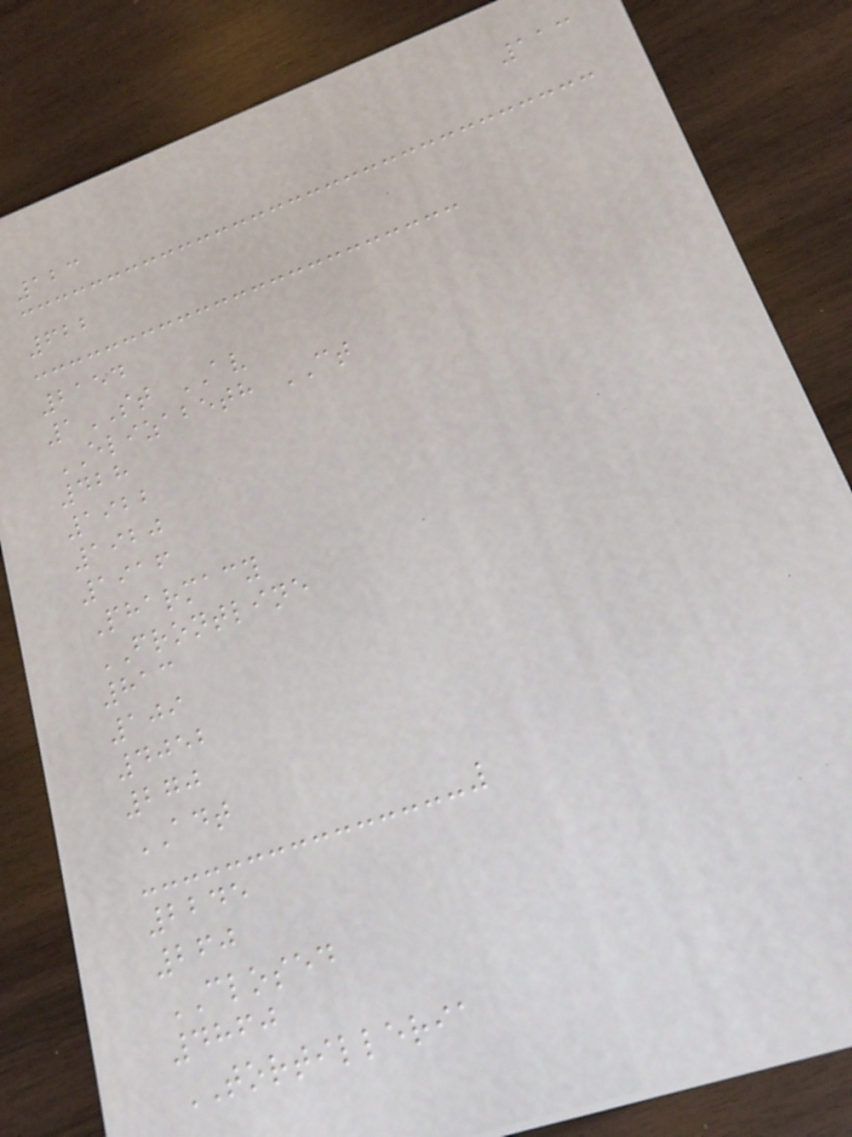113
123
622
2154
1ST AV
ELIZABETH CT
428
1922
1920
1916
Pharmacy
FRONTLINE
813
109
4052
270
ADT
2245
260
CLOSED
4860
TORTILLERIA
